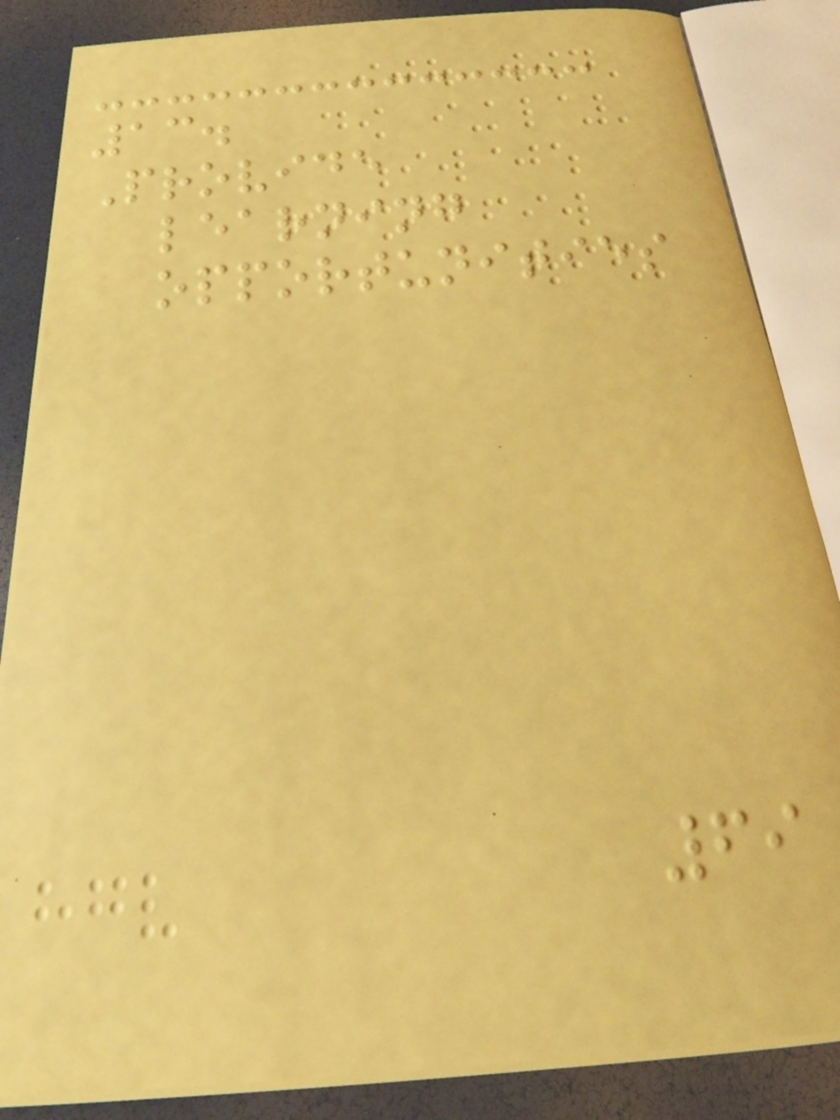13.
Provide
learning
opportunities
69
